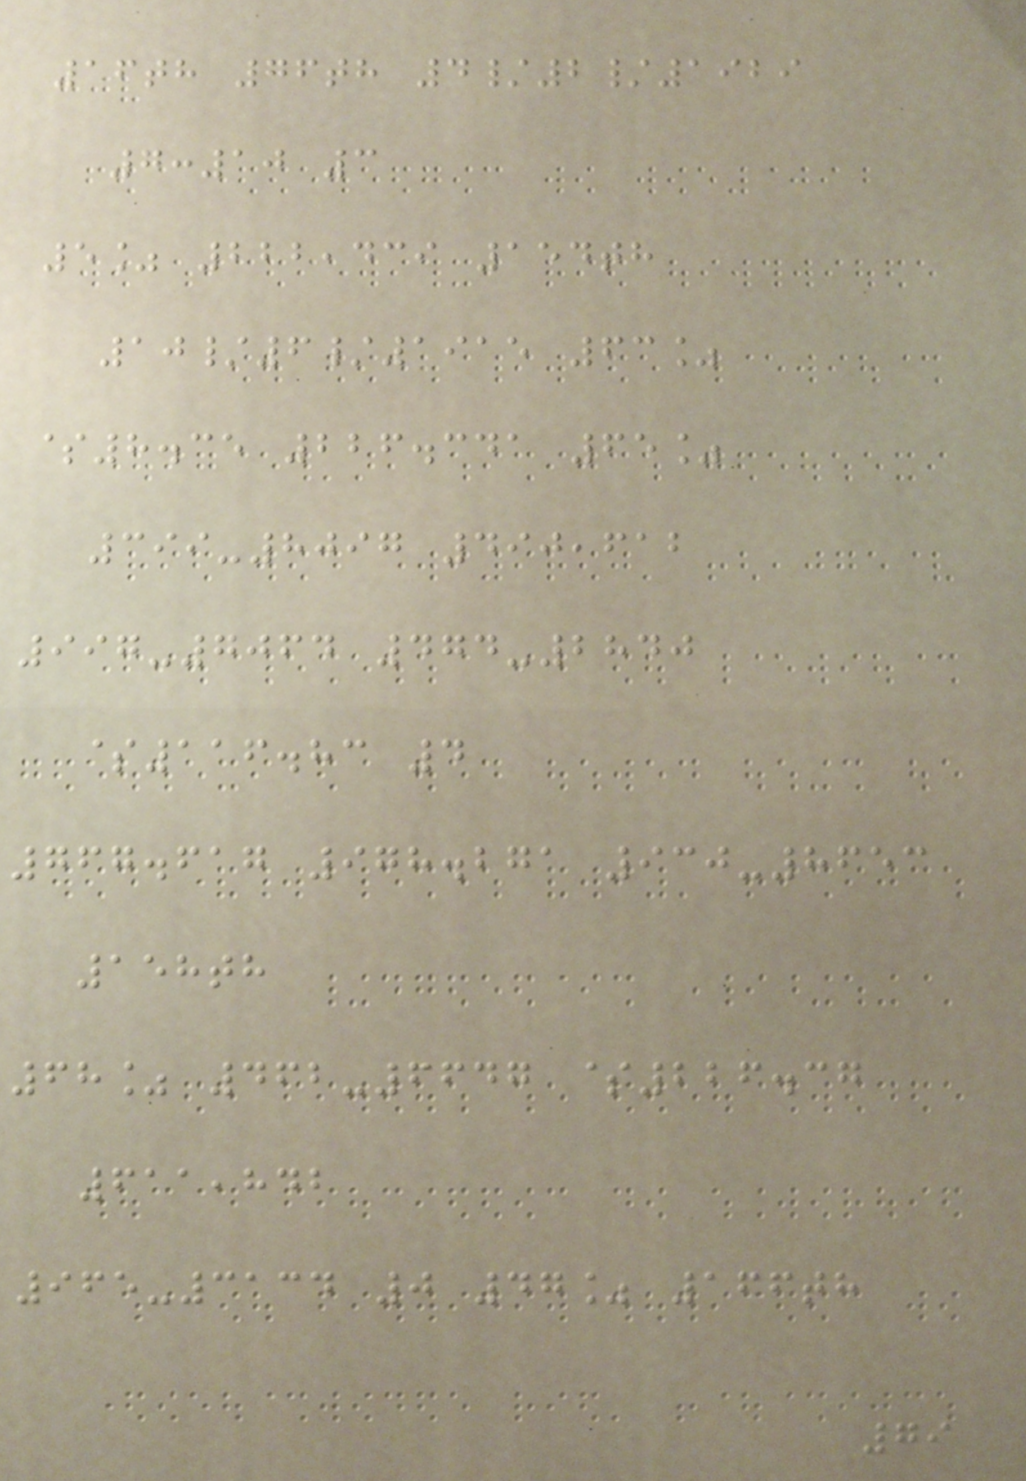16th 76th 4/2/1929
7:10 3
5% 222,439 154th
10/6/1915 63%
$8.35 226.341 65%
399-8097 490,612
997-7064 474-2840
$116.83 4
767.617 978.271 930-8653
158th
68% 462-6647 $226.37
611,842
965-3134 0 47% 166th
79
